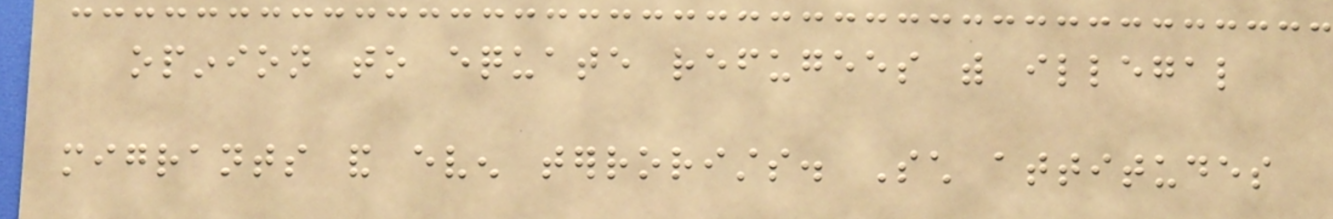opinion to equate refugees with illegal
migrants and even terrorists. Such attitudes
